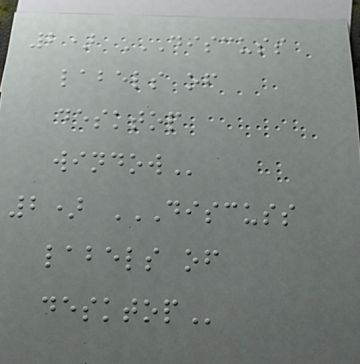2) DISCUSS
LABELS OF
DESKTOP
WINDOW
2) DISCUSS
LABELS OF
DESKTOP
